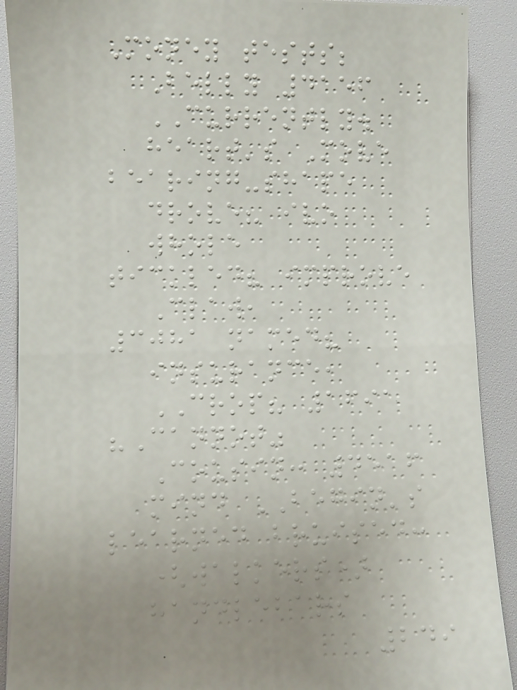Money tests;
Belly 4156
CURRENTLY.
heart's Move
bearing-shape
drove? ivo
whole
tickled? improve
Claw,
3081 named?
insurance,
CROP? 1691
"Cannot"
Cousin: 4516
mind BEGIN's
learned bruised:
(walkers)
handlebars
249
